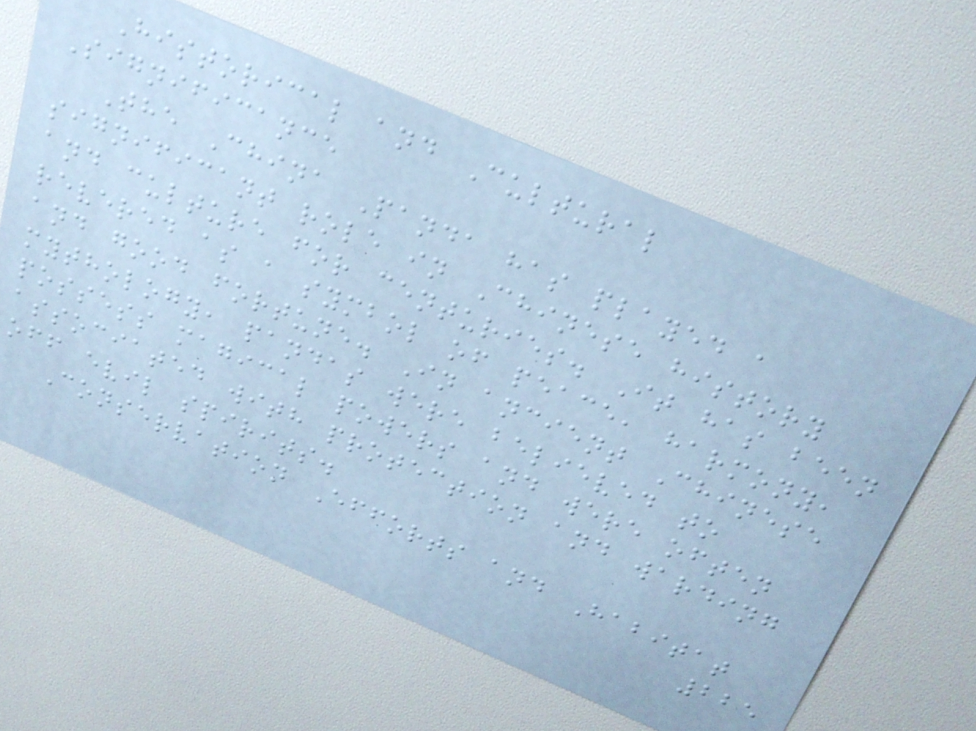Historical and Cultural
Significance
The China Panda has played a
significant role in Chinese history
and culture for centuries. It has been
revered as a symbol of peace, harmony,
and good fortune. In ancient Chinese
mythology, pandas were believed to
possess magical powers and were often
associated with protection and warding
off evil spirits.
Conservation Efforts and Habitat
225
